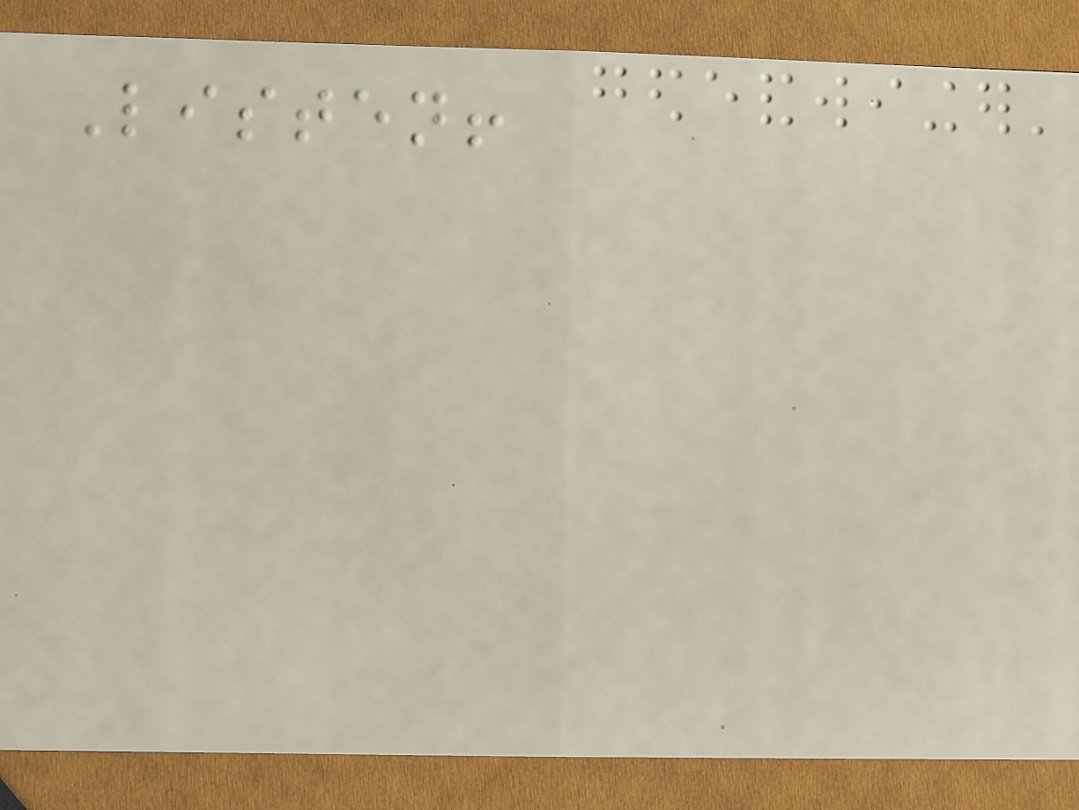Listen!
